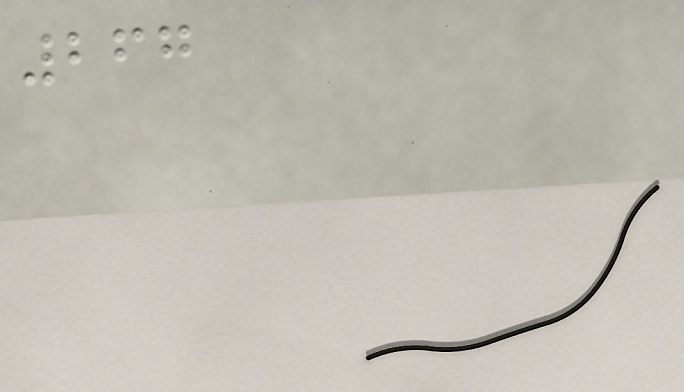267
